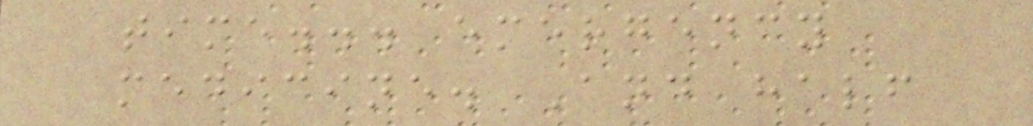time... emergency
medicine. And half
